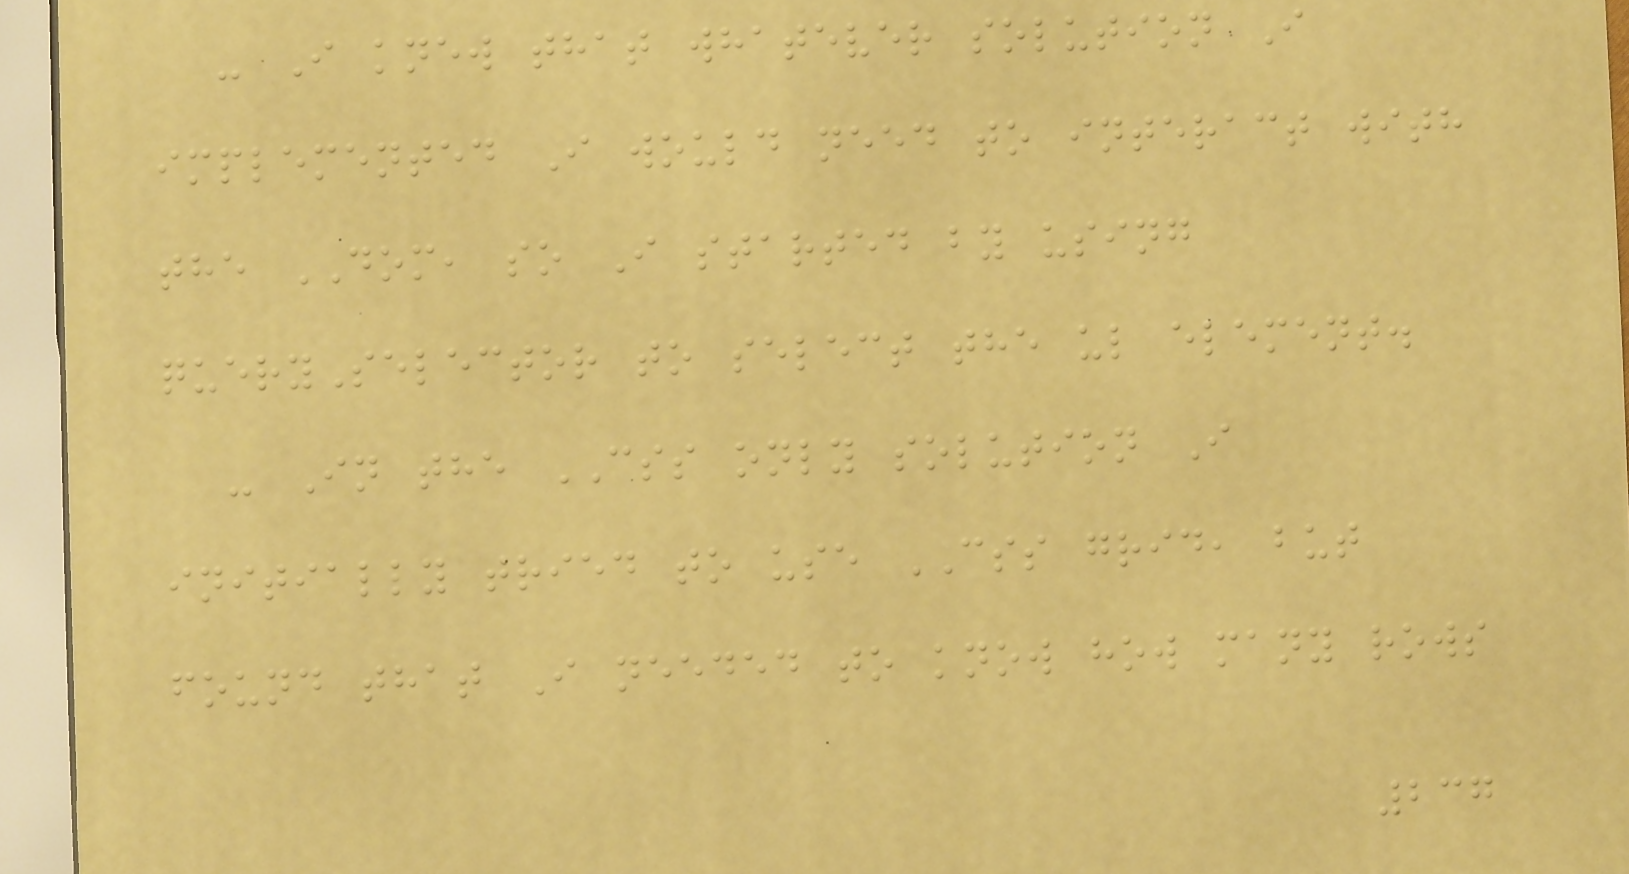- I knew that whatever solution I
implemented I would need to interact with
the DOM, so I started by using
querySelector to select the ul element.
- In the CSS only solution I
initially tried to use CSS grid, but
found that I needed to know how many rows
237
